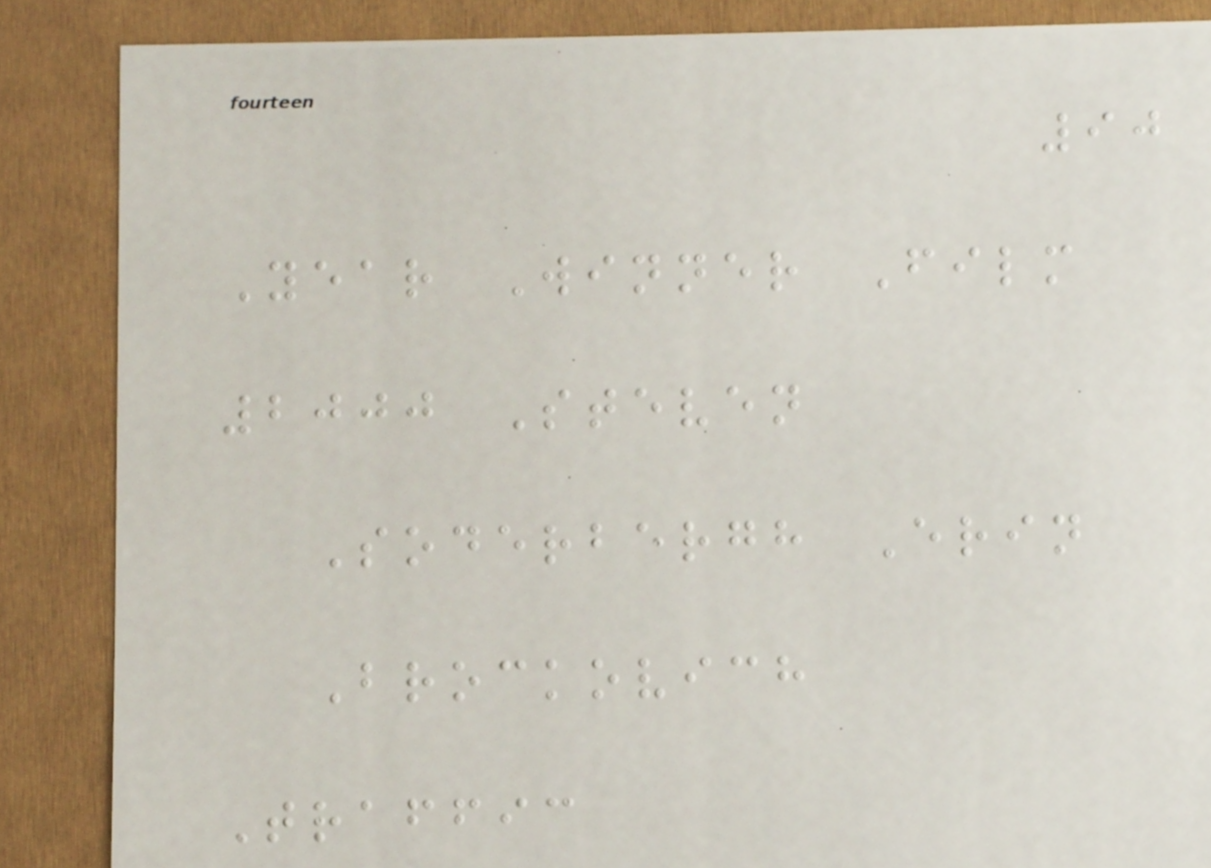90
Year Winner Film
2000 Steven
Soderbergh Erin
Brockovich
Traffic
